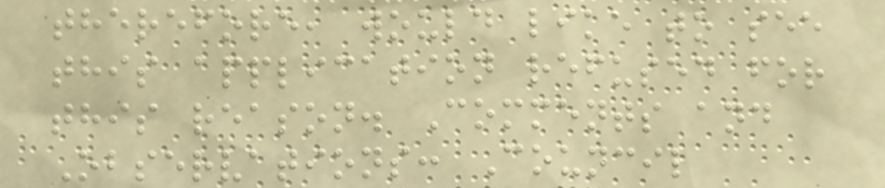therefore, would like to see
this application refused for
this reason. Comments and
Observations: Council
